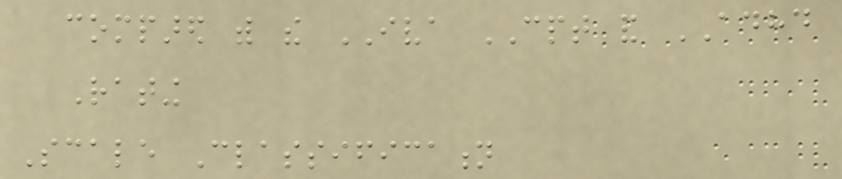compared with the IVA CPT and ADHD
Rating
Scale Classification
